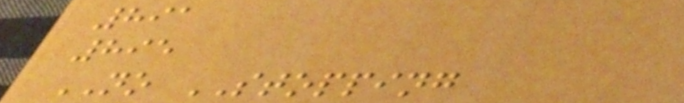891
895
NO STOPPING
